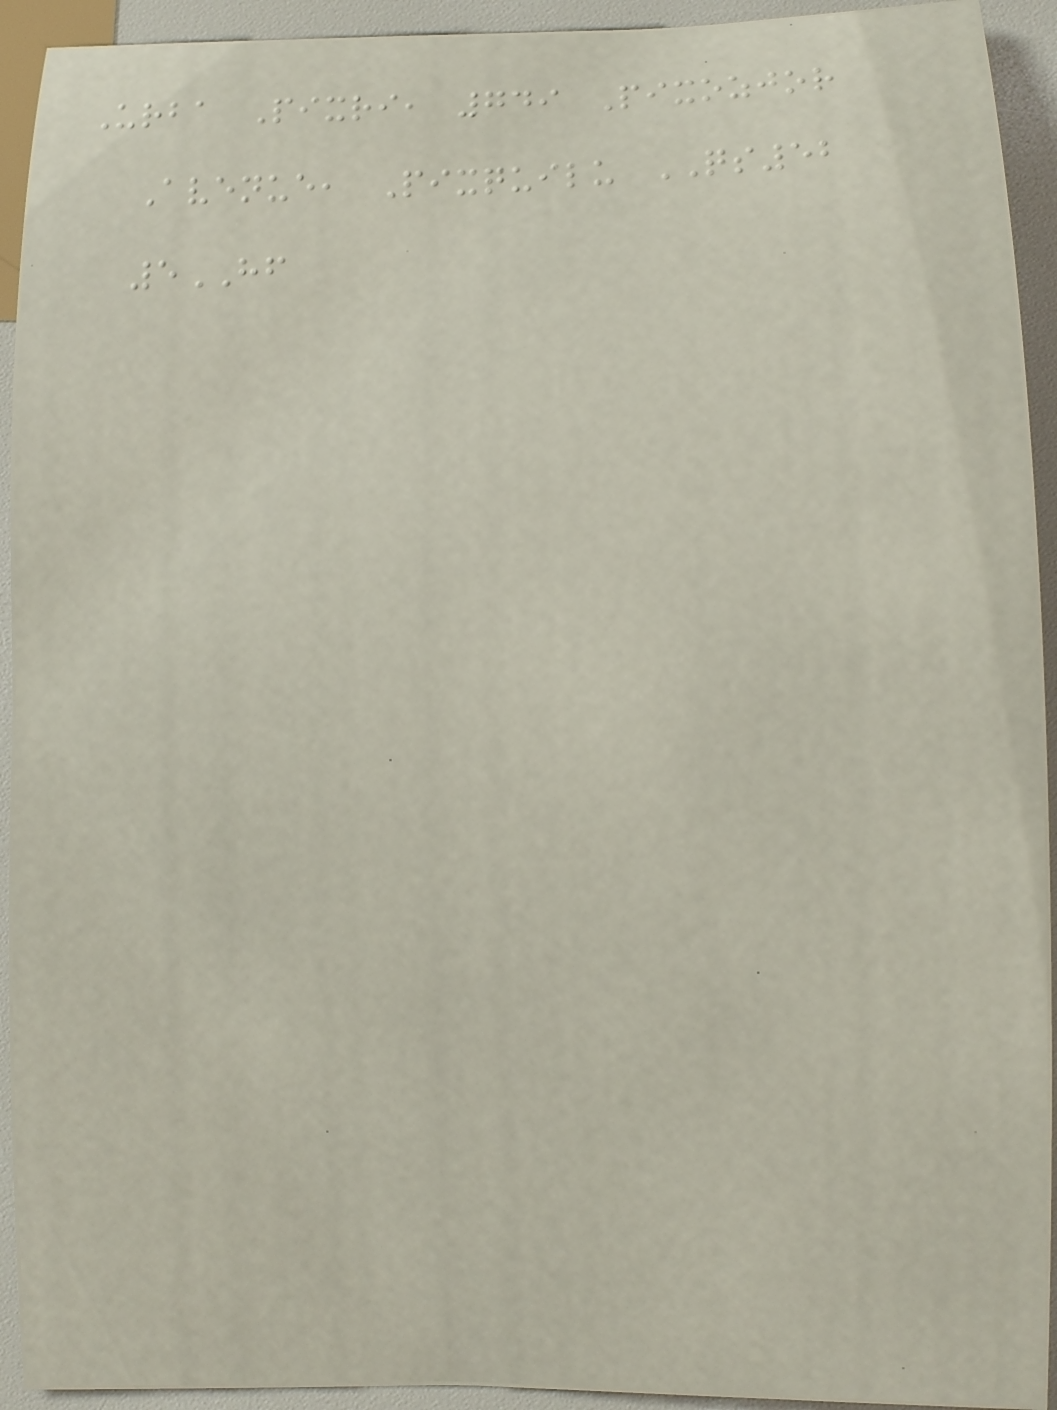Urba Pixri, 749 Pixozjor
Avenue, Pixquilu QS52
5HF
